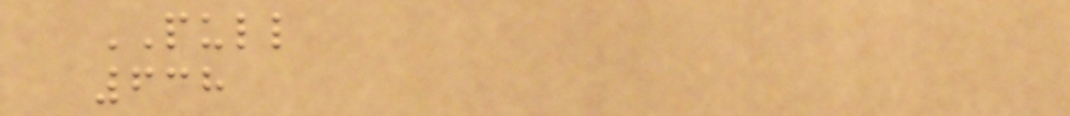PULL
638
